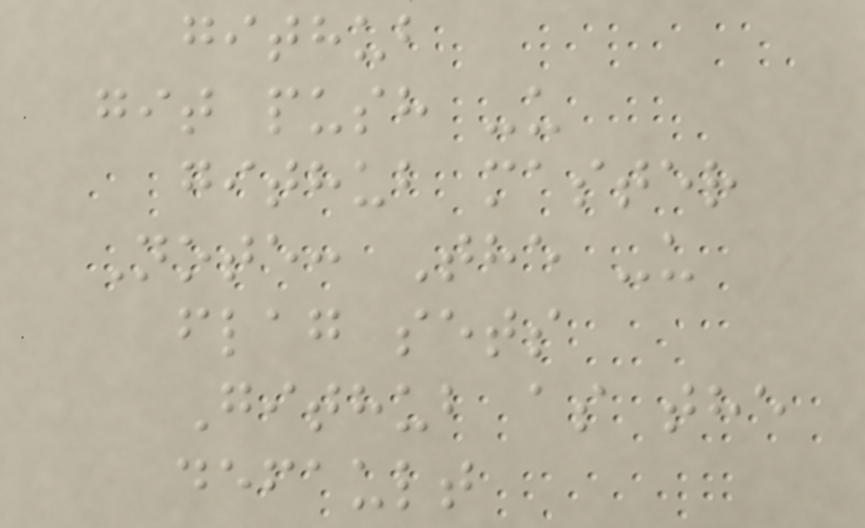github
git push -u
github master
Note: The -u
flag sets
Github as the
default
